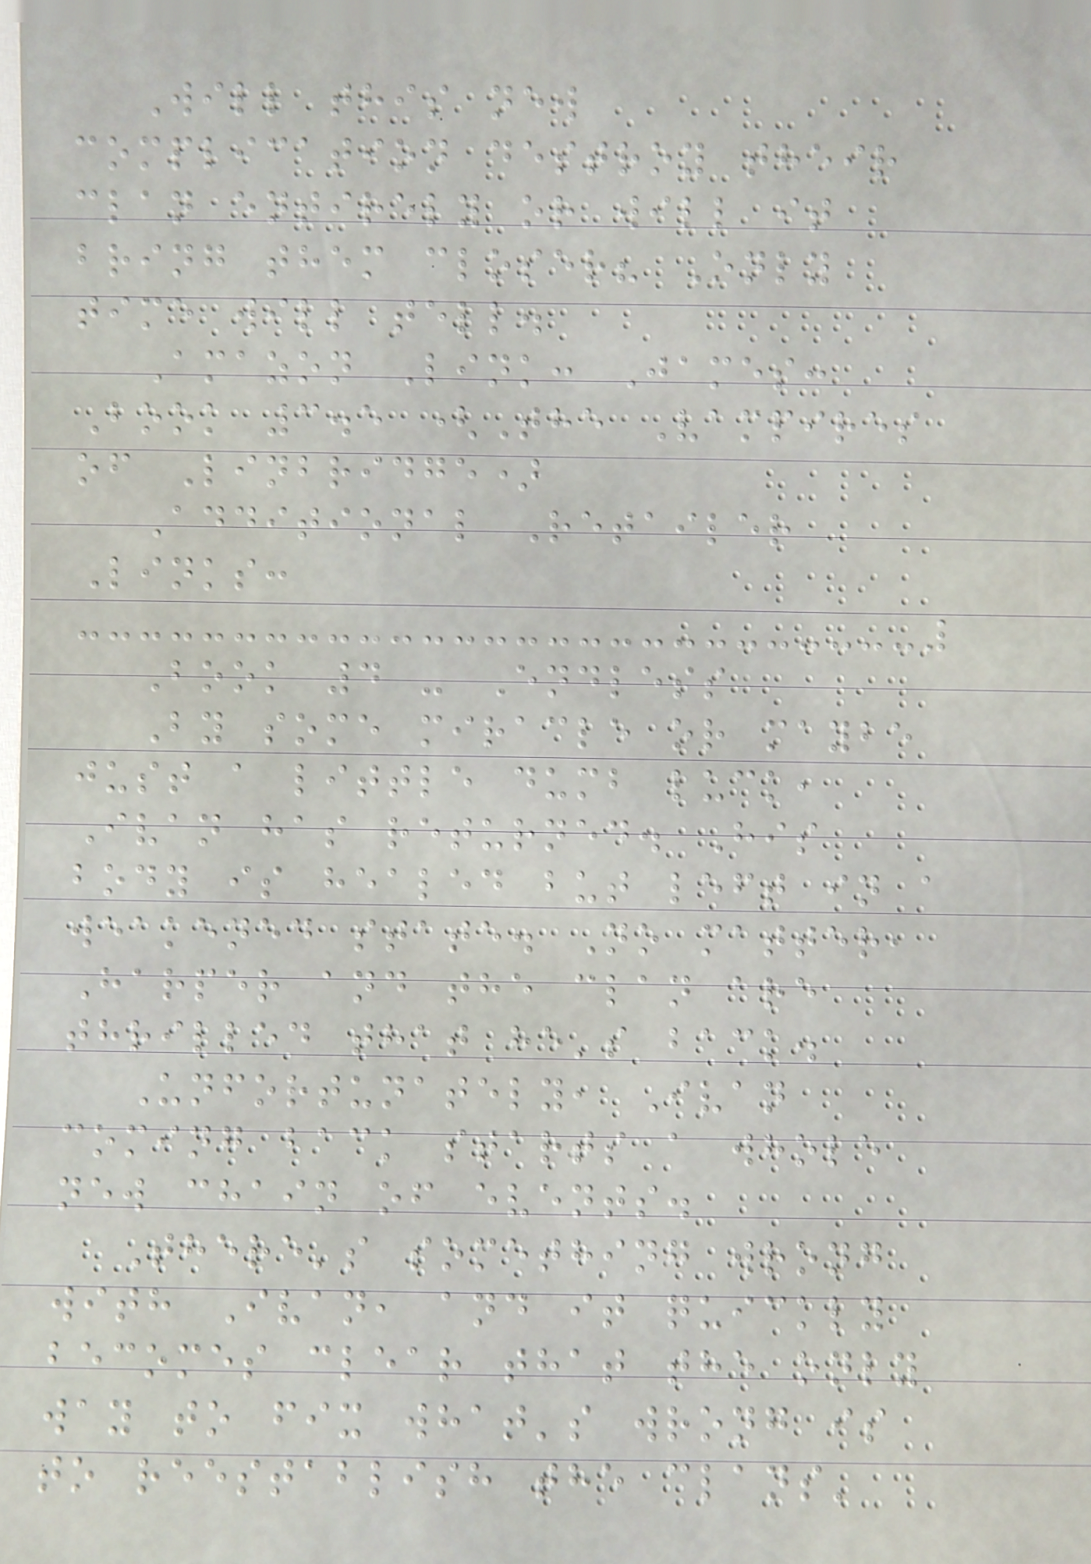Will this new
complication destroy their
clan entirely or will it
bring them closer? Only
time will tell.
Amazon Link: James:
Book 3.5 (The Vampires
of Linbridge)
Additional Retailer
Links:
Book 4 - Endless
By some miracle or maybe
just a little dumb luck,
Ivan has returned. His
body is healed but left in a
weakened state. No matter,
Harper and the clan are
thrilled that he's back.
Unfortunately, Ivan
coming back starts a whole
new chain of events.
There's something wrong
with Ivan, and it quickly
becomes clear that the only
way to fix what's wrong is
to reestablish the clans'
